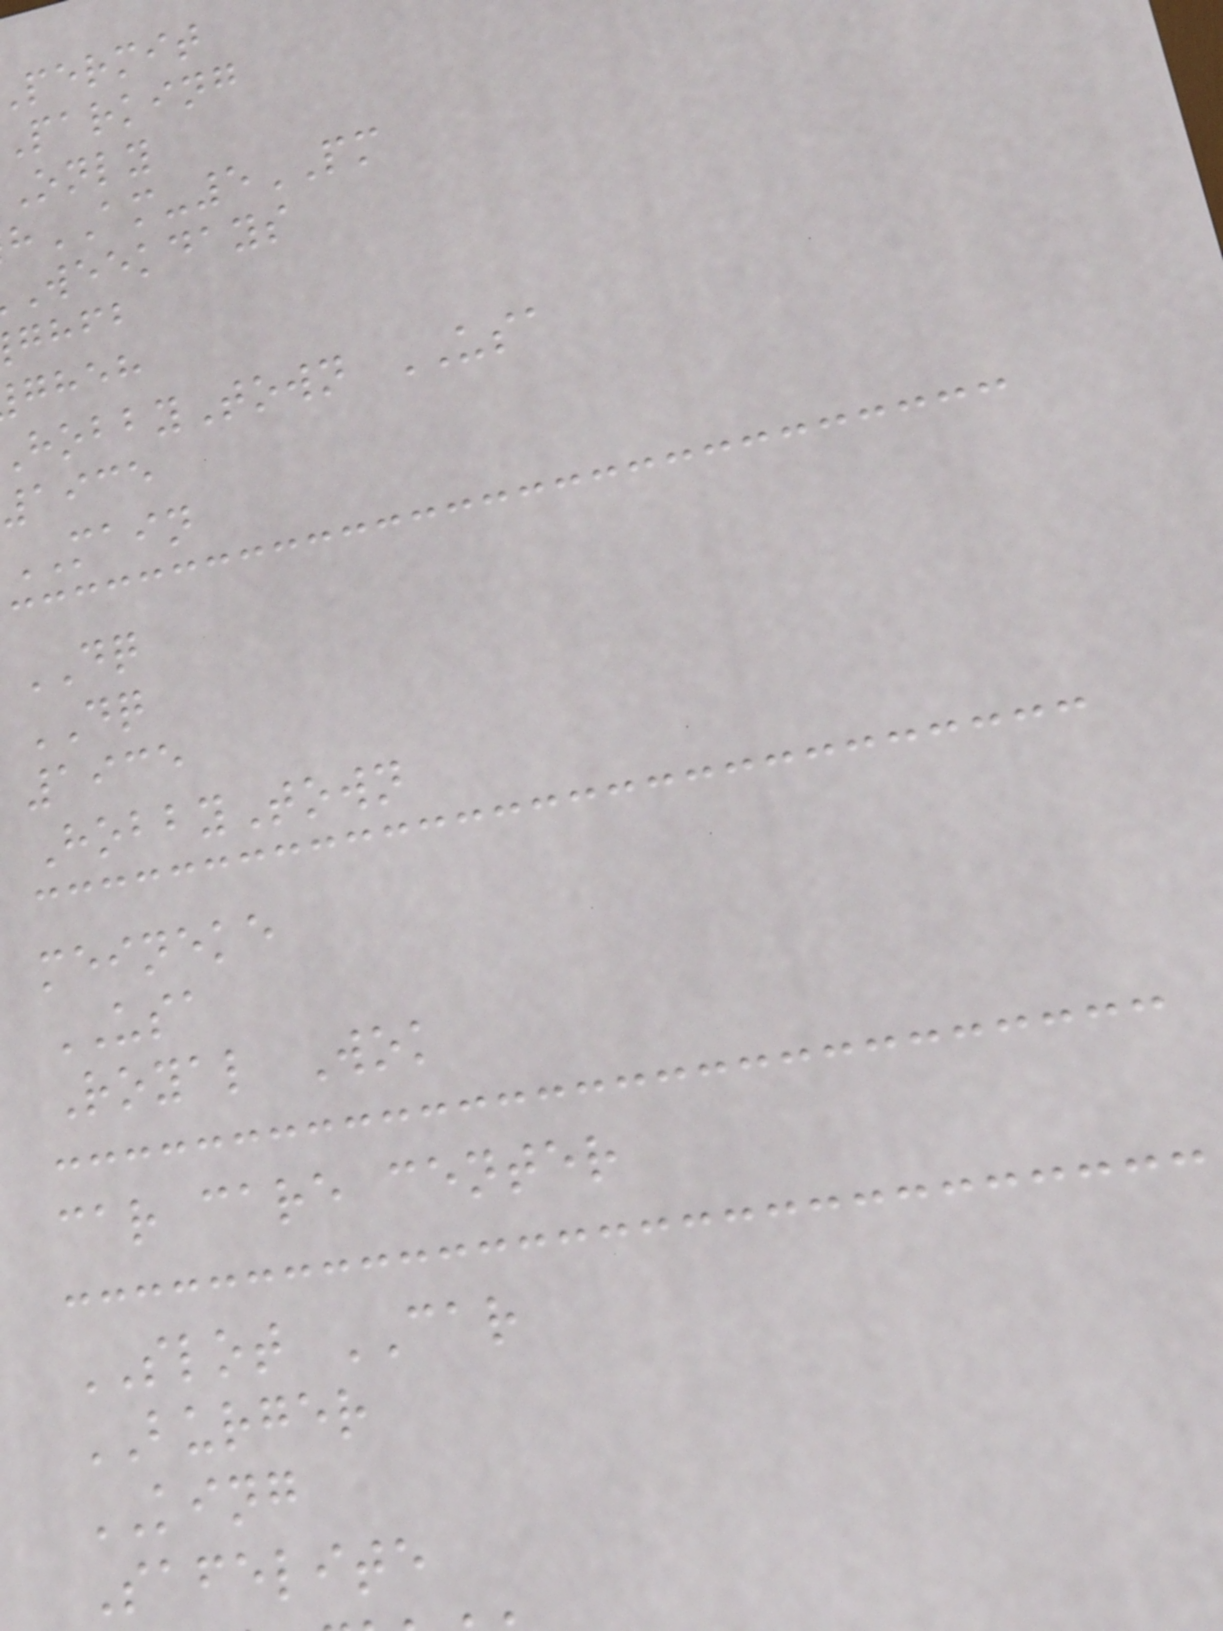permit
parking
only
AM-5PM
weekdays
ghfb
gheh
obbyTown USA
aice
MAIN
DQ
DQ
1935
HobbyTown
meineke
USA
Royal Wok
car care center
SLOT CAR
BURGER
KING
Safelite
